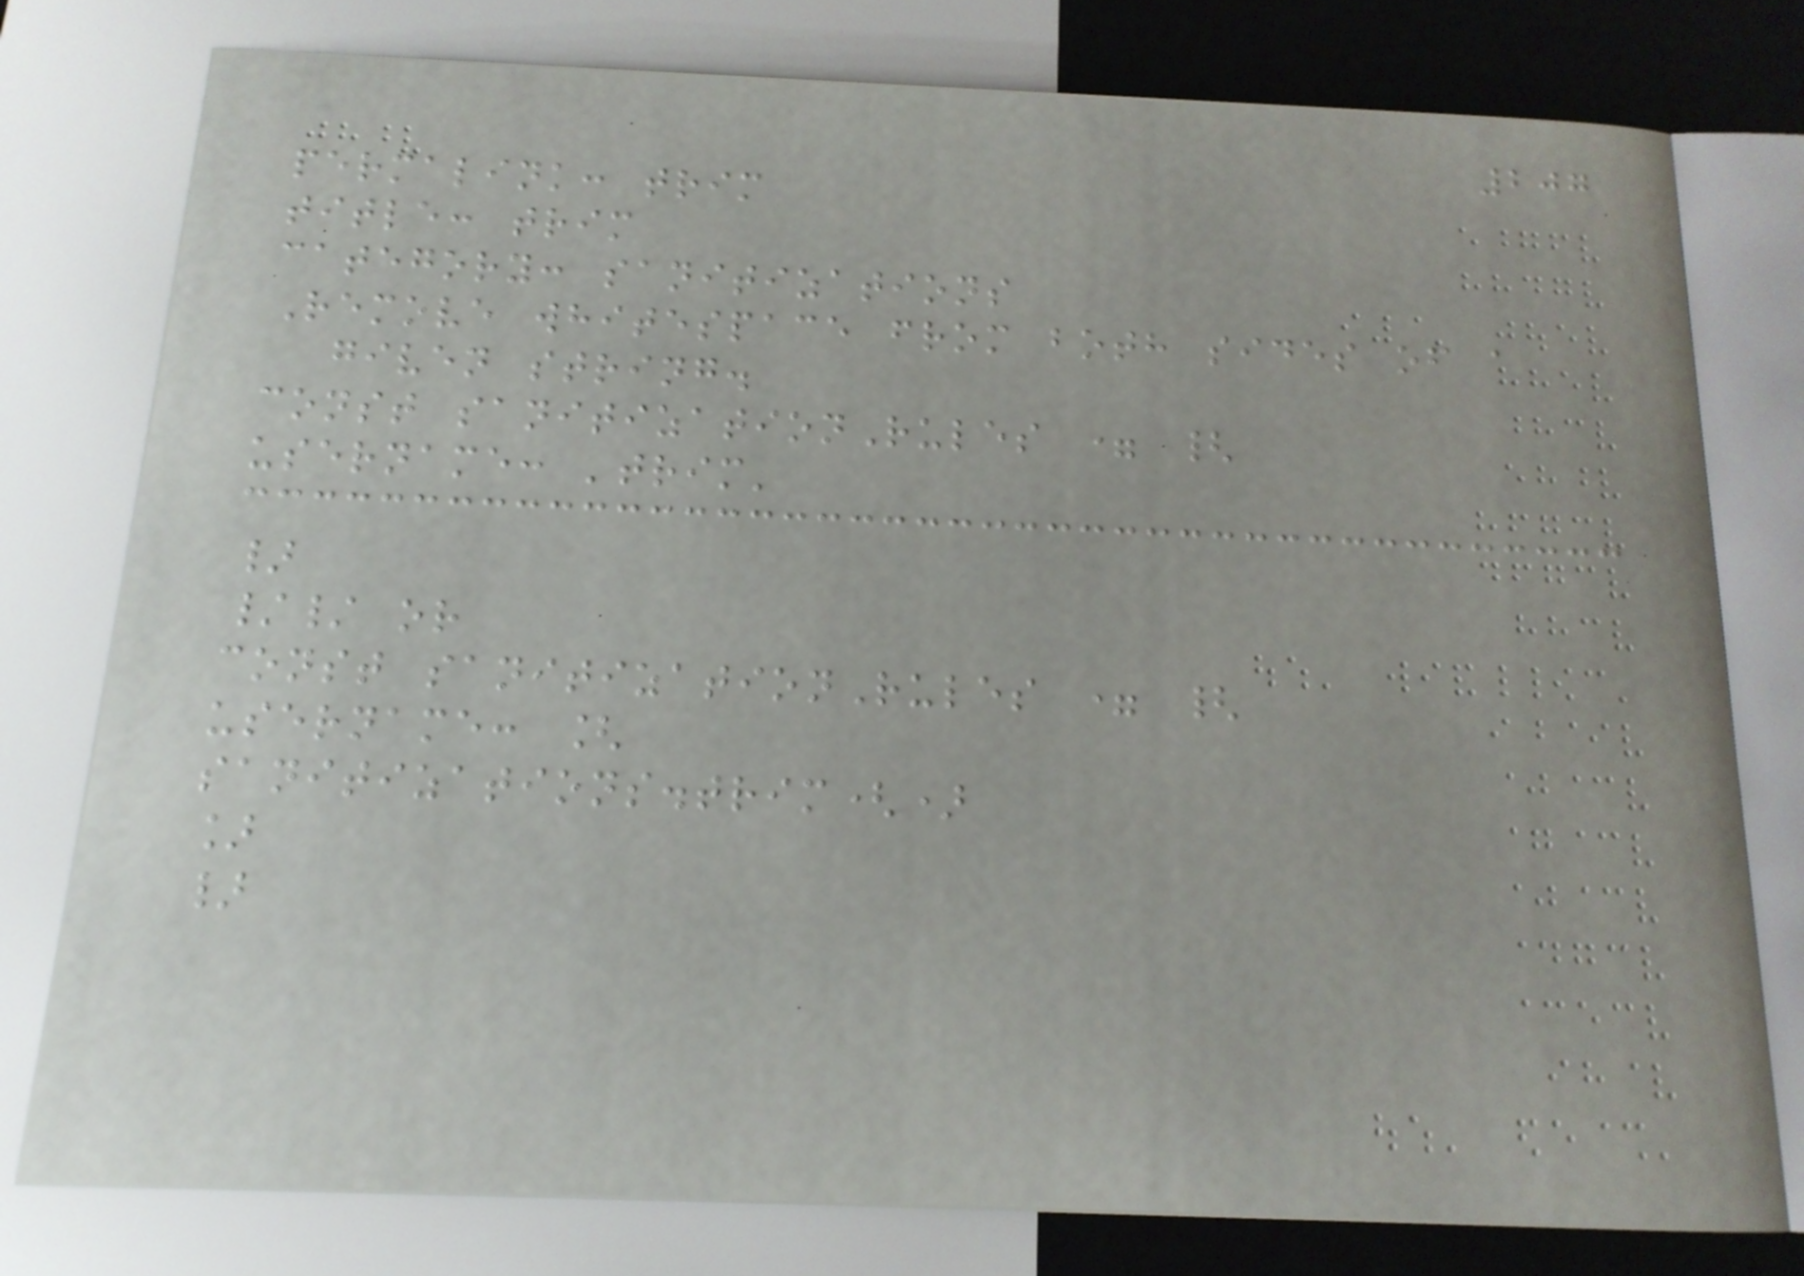207
permalink: trim
title: trim
category: sanitizations
Remove whitespace from both sides of a
given string.
const sanitizationRules = {
username: 'trim'
}
// or
const sanitizationRules = {
username: [
sanitizations.trim()
]
}
